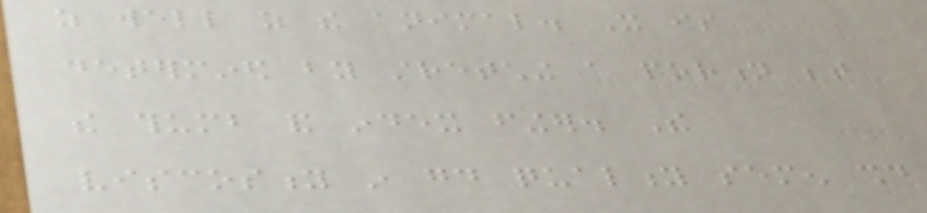as well as the animal. It is
determined by stretching a portion between
the thumb and index finger. The
viscosity in good quality semen should
